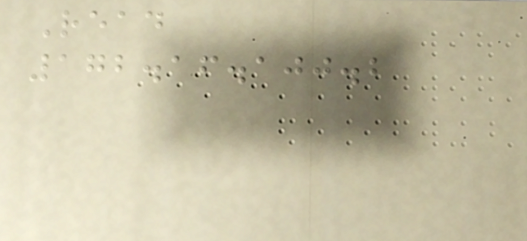Read
172.16.100.2
